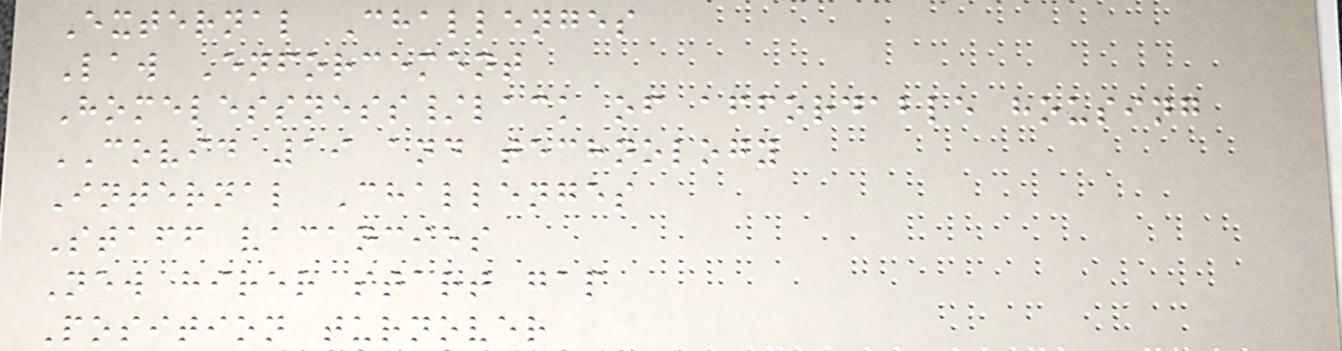External Challenges
Law Enforcement
Homelessness/lack of affordable housing
COVID 19 and technology
Internal Challenges
Staff vacancies
New hirer start gap
Position turnover
